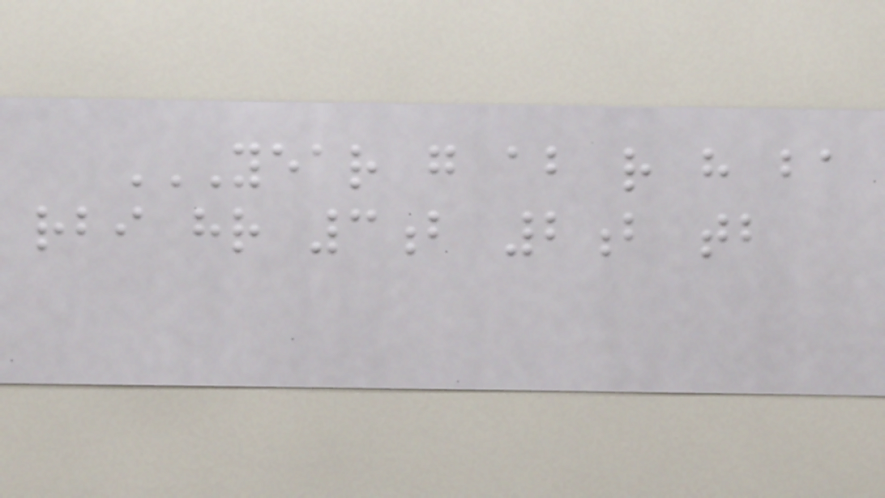YEAR G AB R H BA
RBI HR 3B 2B TB
